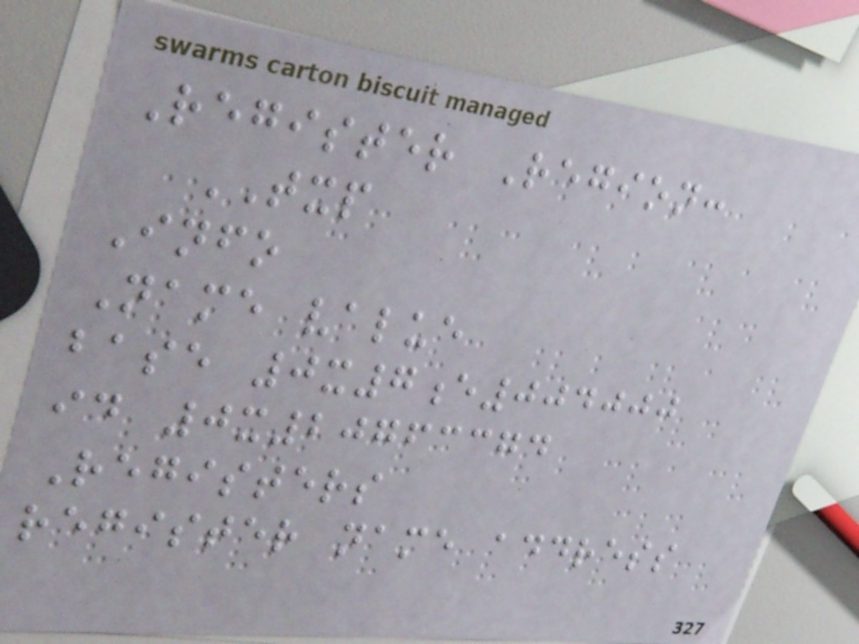Register Region:
TXP
Info
Name value
base 0x7e004000
id 0x20763374
Registers
register name address
